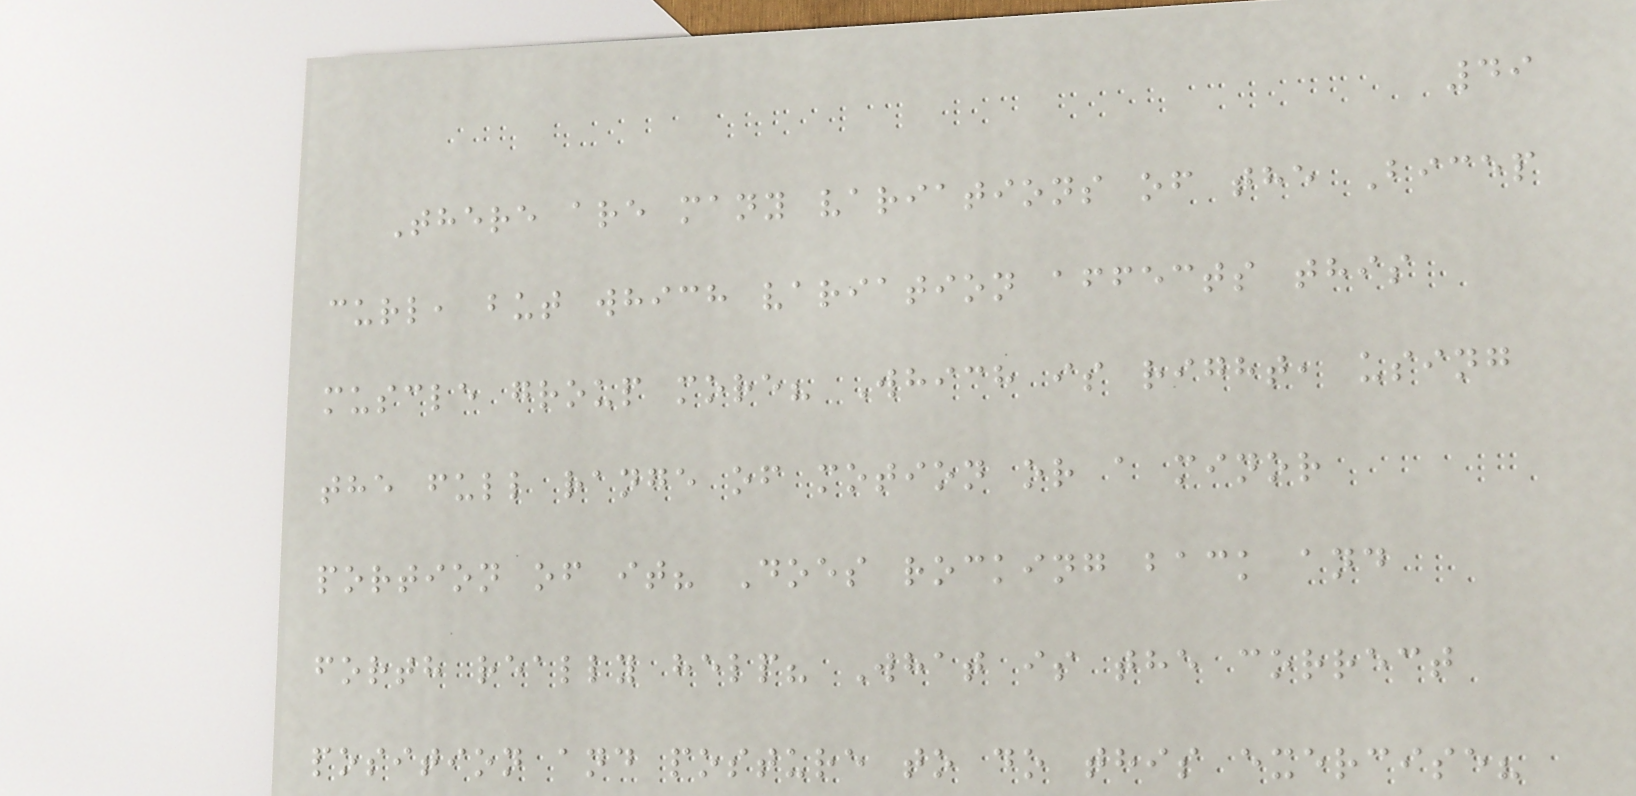49
There are many variations of the Bicep
curl, but which variation affects this
muscle group more? Which is right, using
the full range of motion or a minor
portion of it? Does rocking back and
forth really help? What is the correct
position and posture to do this exercise?
